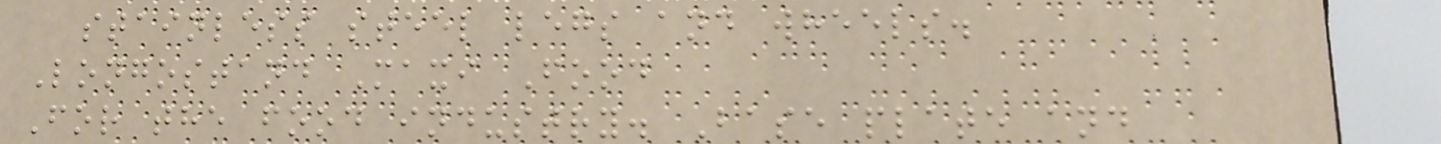stainless steel legs and wheels.
Longostand Maxi Food
For the food industry. Base plate and
